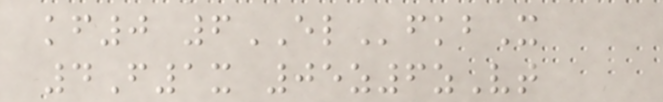kf0 6ELfkbX
4F1x 05z6zVt
